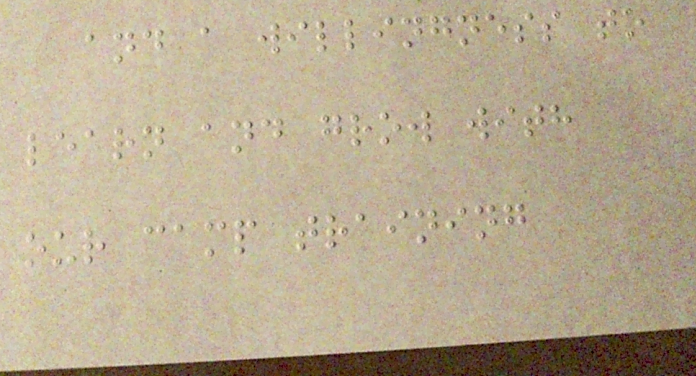and a willingness to
learn and grow with
our camp training
